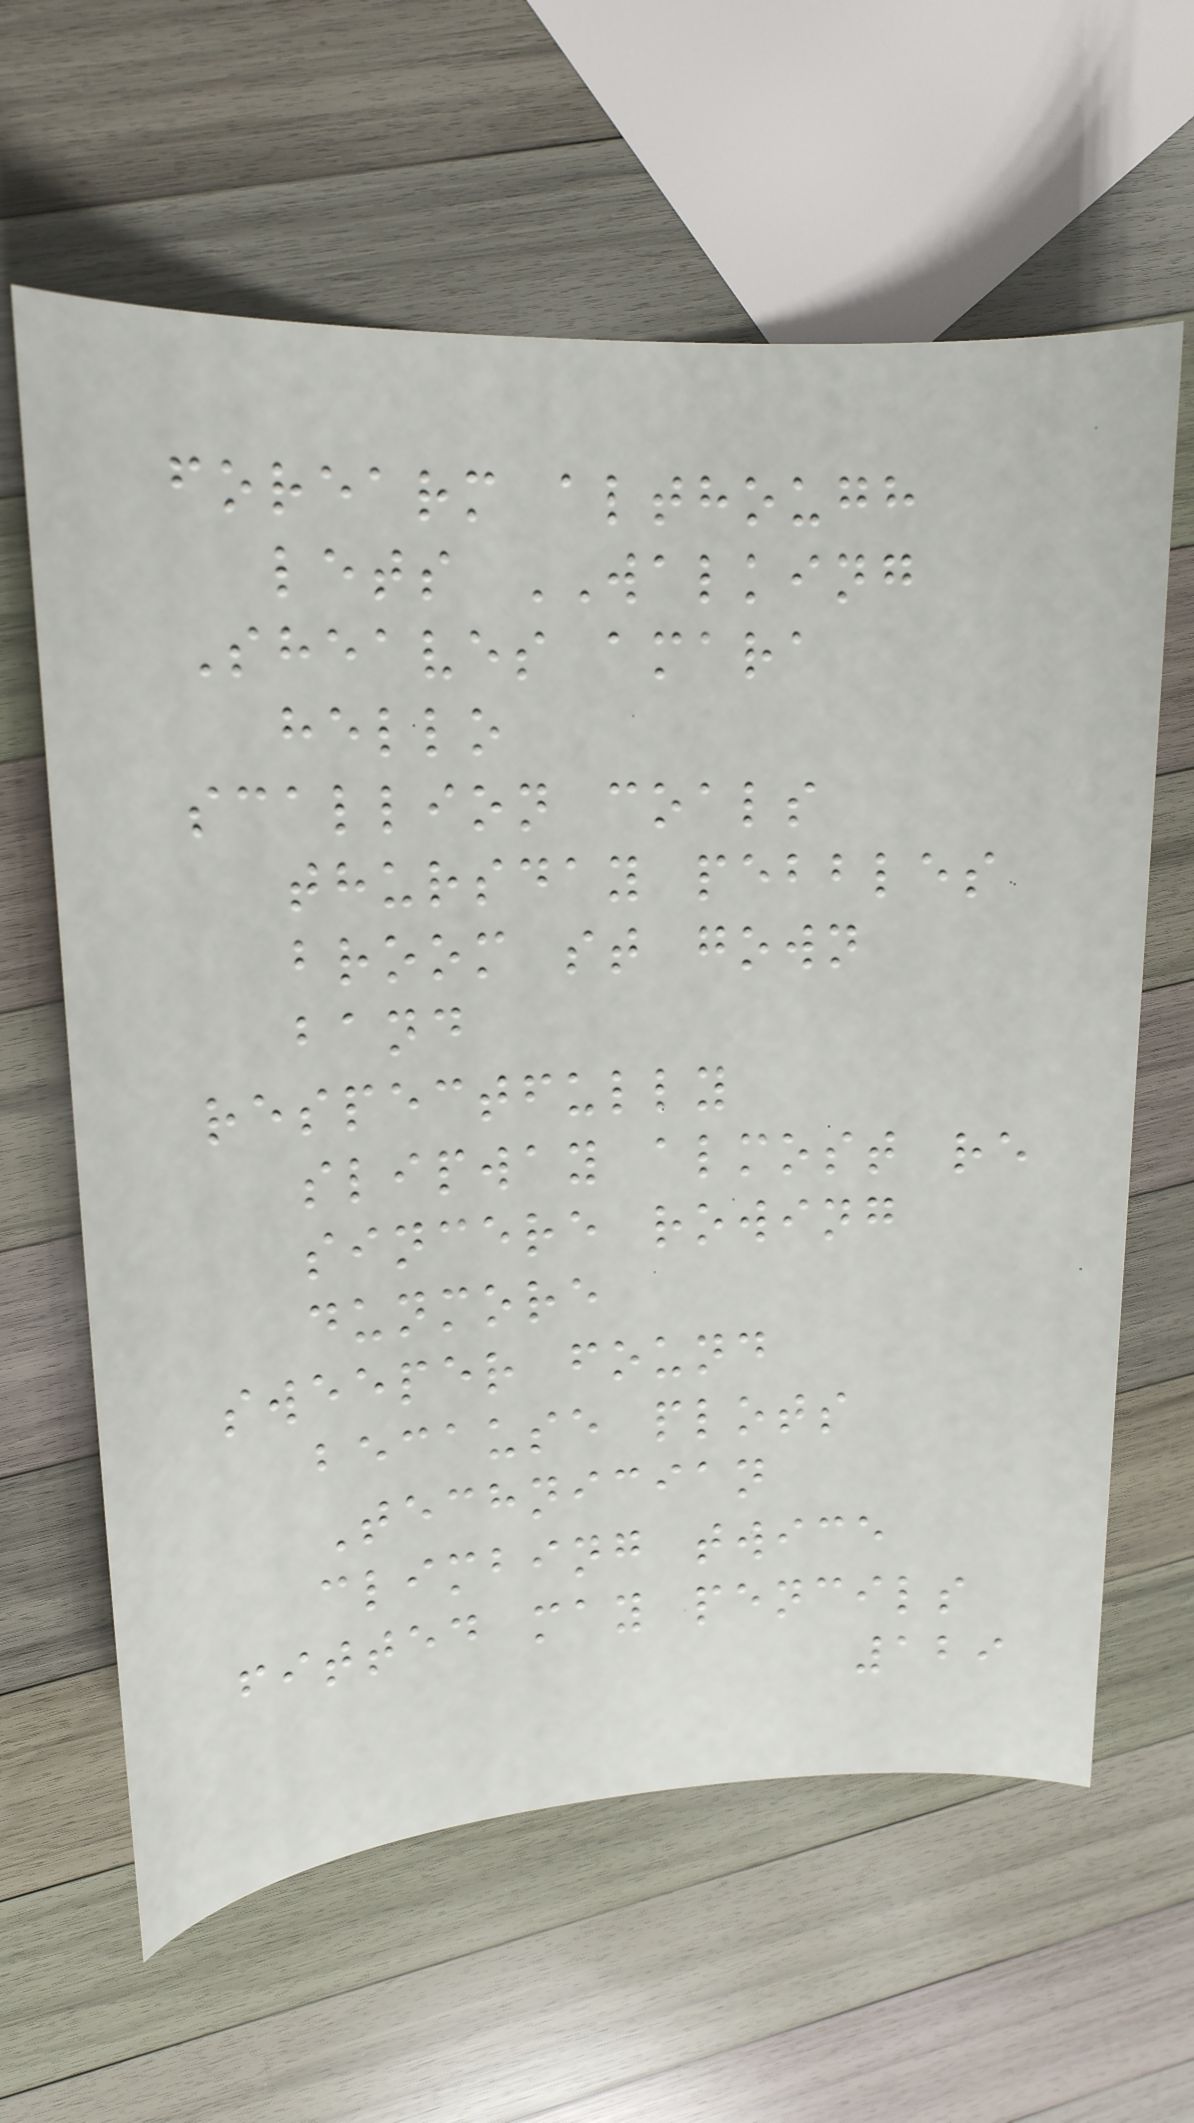forearm although
lets WALKING
Sheaves amara
hello
scallion coals
thursday pebbles
broom st gown
band
respectfully
slipway almost re
sincere rowing
dunmore
sweeper found
because plots
Technician
climbing twice
fitted may pencils
129
